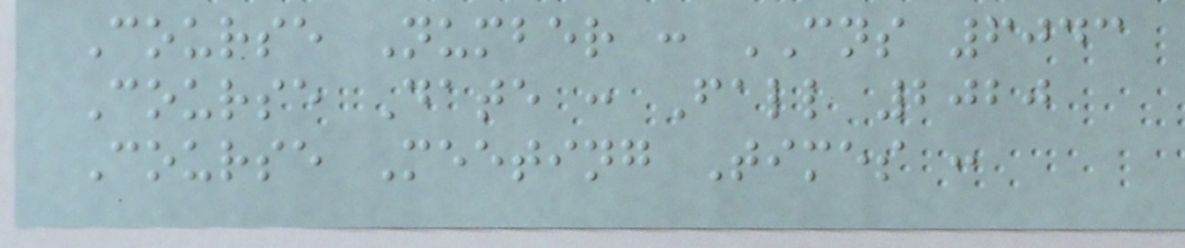Course Number : CNS 6043
Course Date : Fall 2020
Course Meeting Times :
